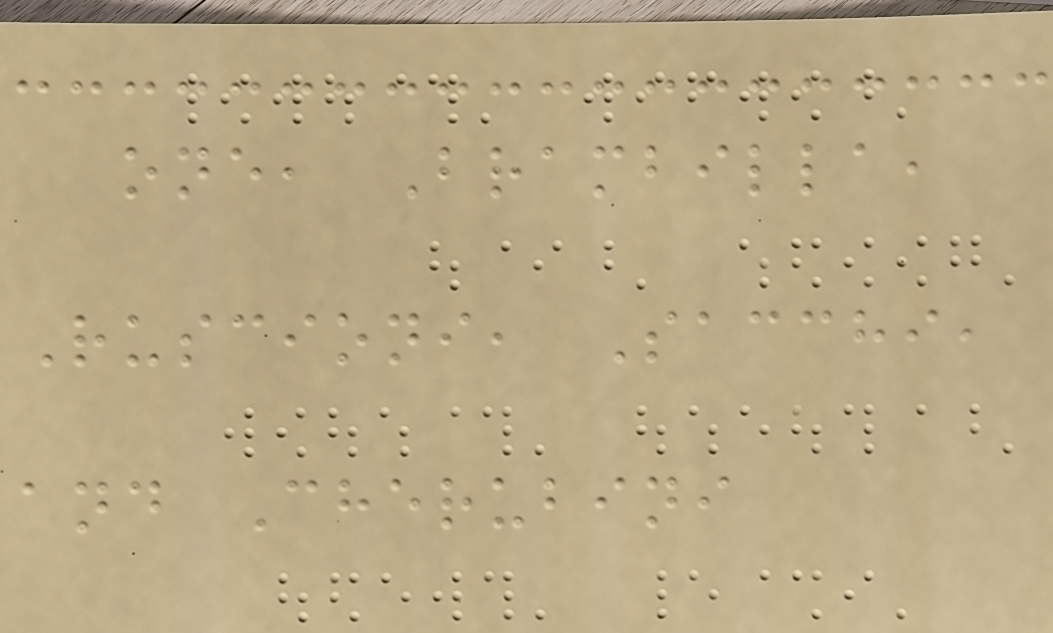one, Brambilla,
Ruscioni, Sacchi,
and Cherubini
